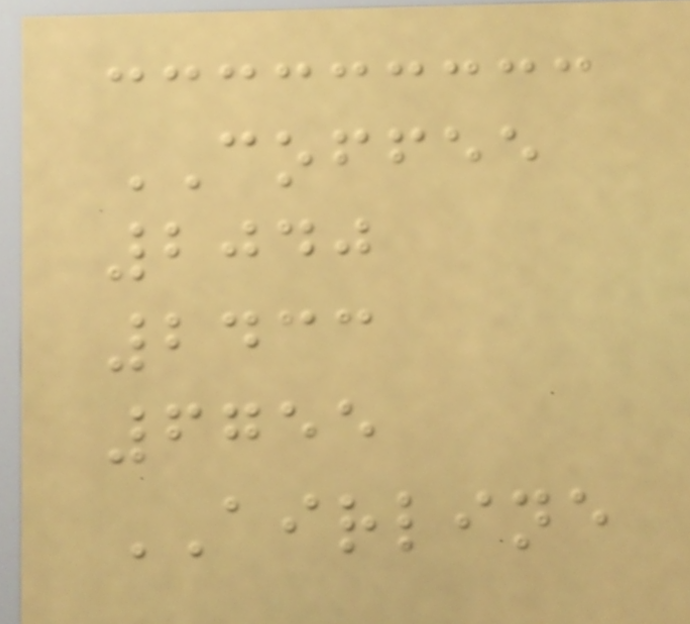COFFEE
2040
2433
6755
AIRLINE
